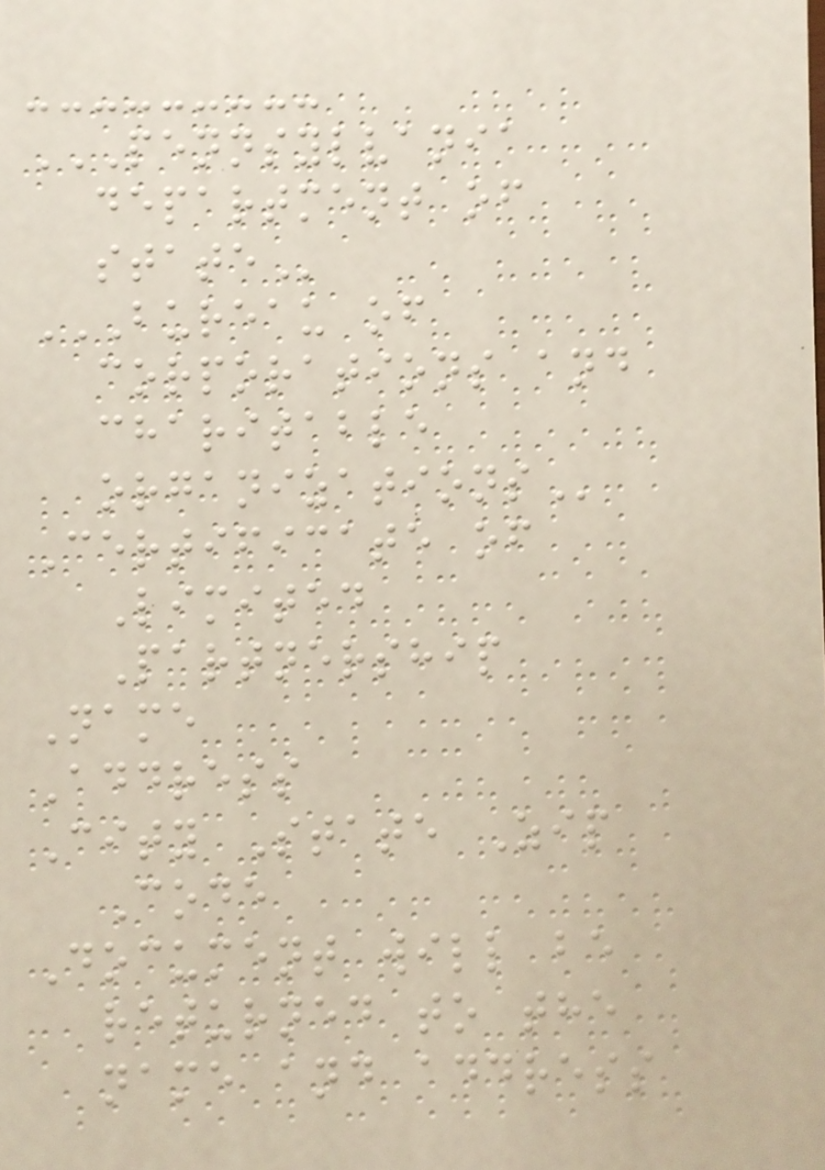PENNSYLVANIA
DEPARTMENT OF
STATE
BUREAU OF
CORPORATIONS AND
CHARITABLE
ORGANIZATIONS
Certificate of
Limited
Partnership
Name
Address
City State Zip
Code
Document will be
returned to the
name and address
